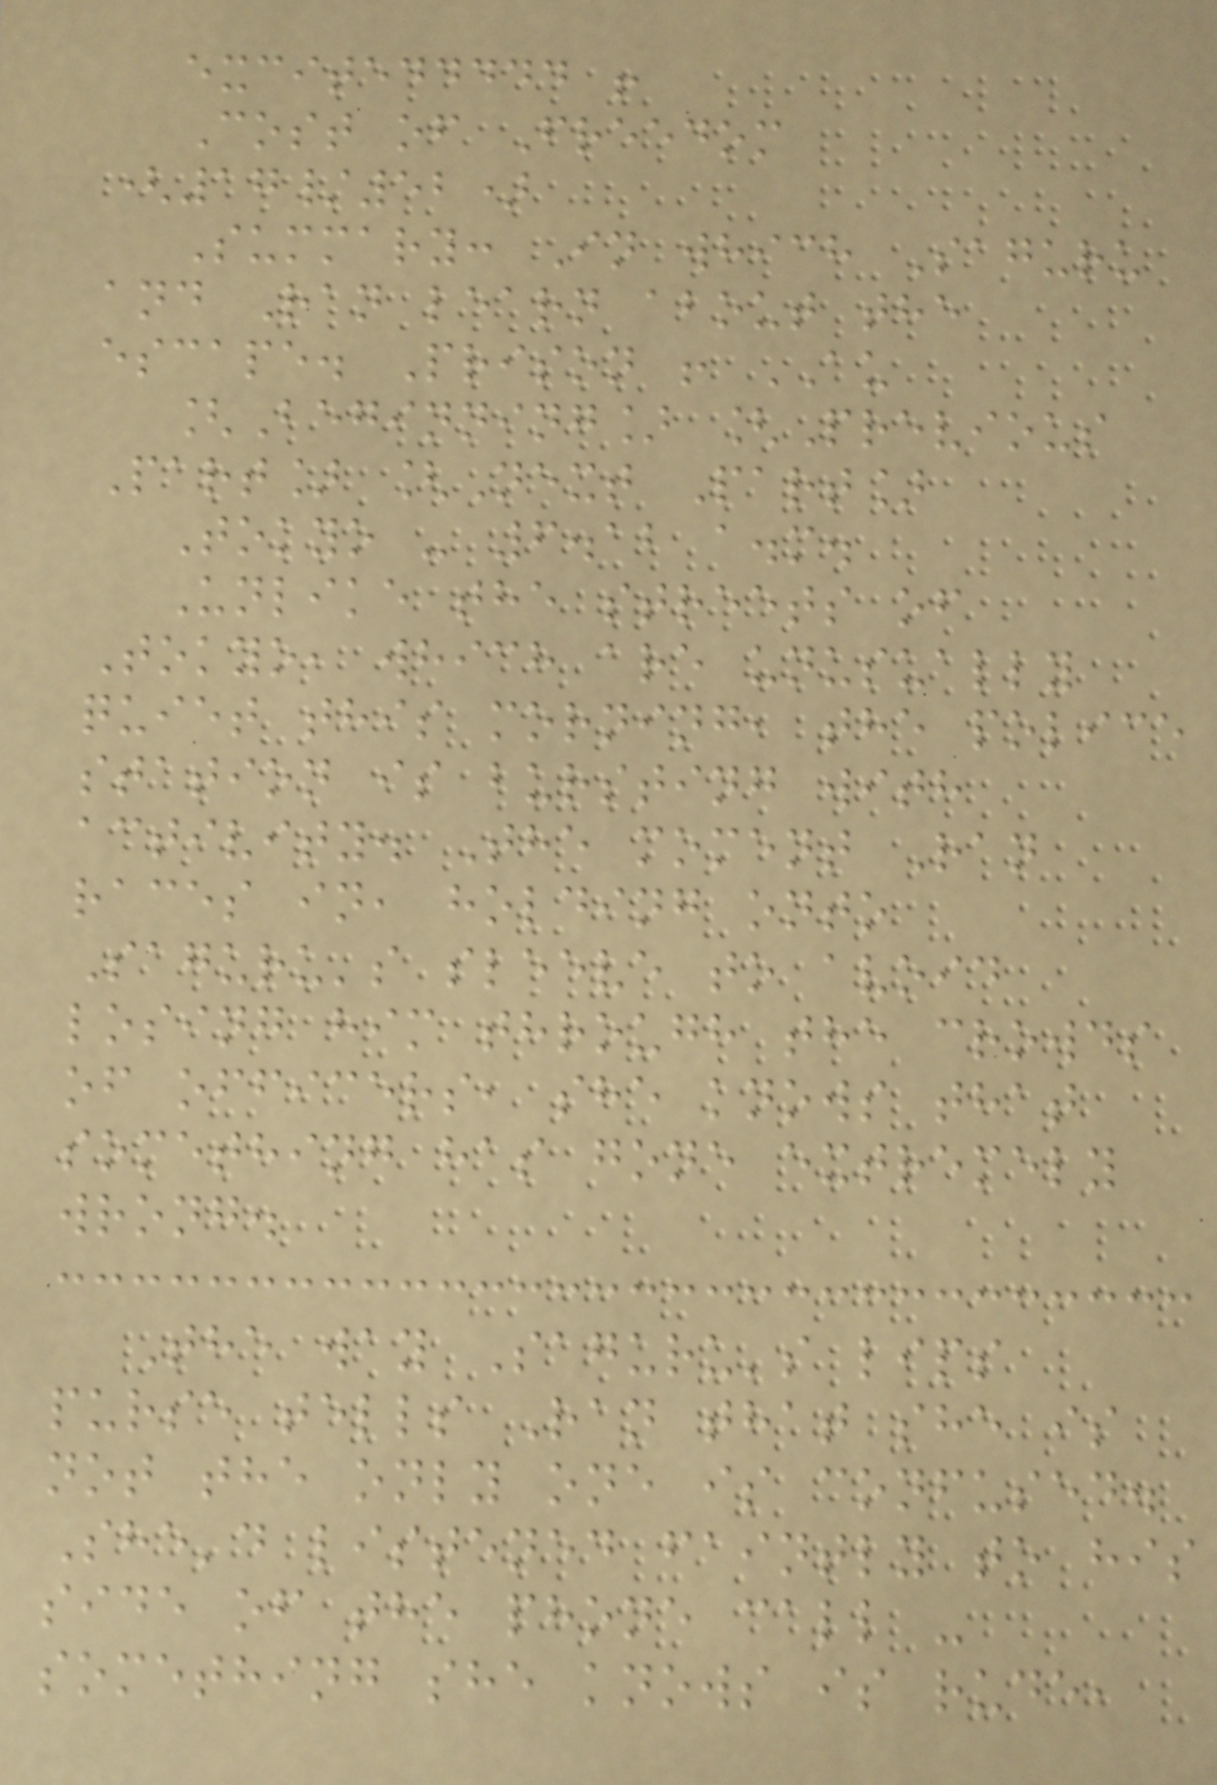exciteddddd !
Cost of Freedom
(17/52)
Summary: In which Saguru
and Ran learn about the
escape. Prison ! AU
[Beginning] [Previous
Part] [Next Part]
Tokyo - 6.12 a.m.
Unlike the streets of
Tokyo, which are unusually
quiet this morning, the police
station is bursting with
activity. The moment Ran
races in, holding onto
Saguru's sleeve to avoid
losing him through the crowds
of officers, she knows that
something has gone extremely
wrong.
The way Saguru's lips
purse tells Ran that she is
not the only one is confused.
She'd listened faintly to his
side of the phone call -
something she knows is rude,
